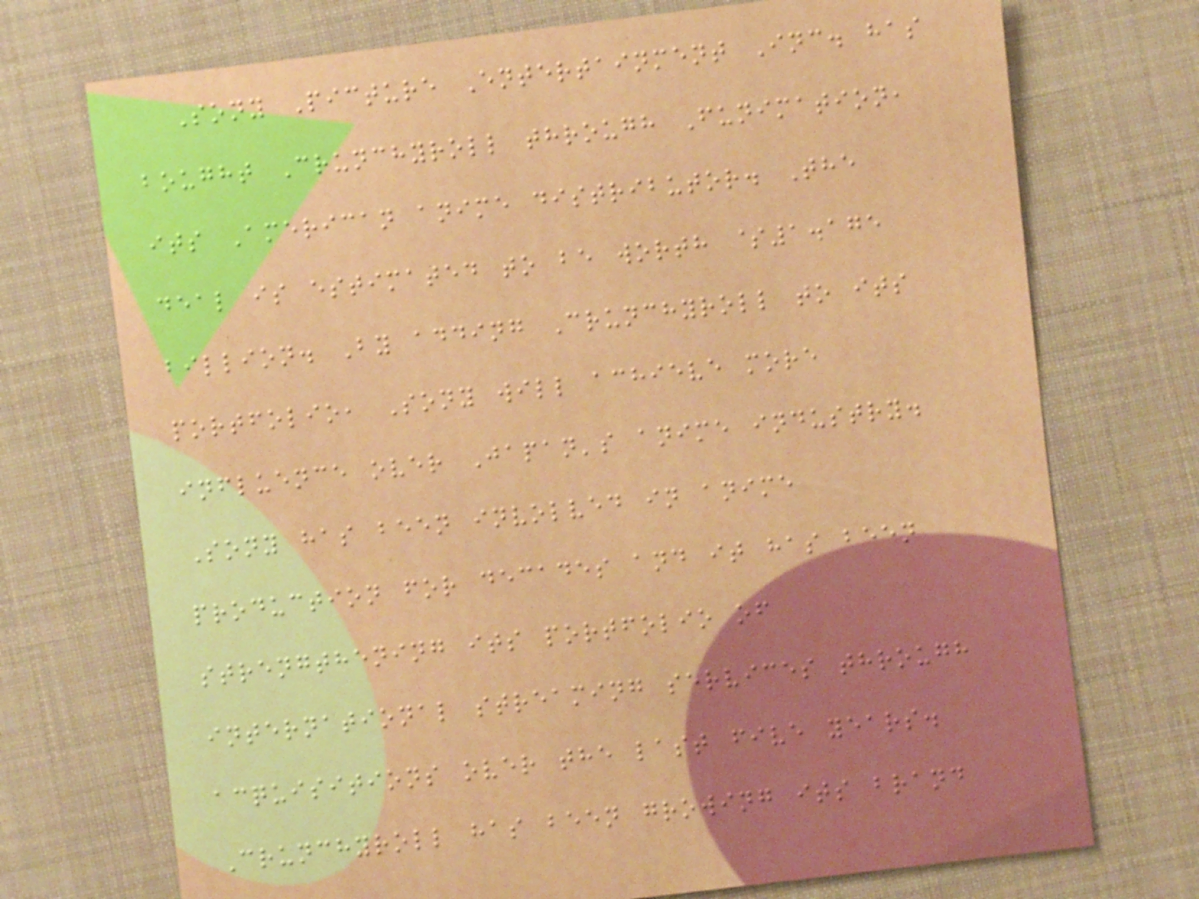Sony Picture Entertainment Inc. has
bought Crunchyroll through Funimation,
its American anime distributor. The
deal is estimated to be worth $1.175
billion. By adding Crunchyroll to its
portfolio, Sony will achieve more
influence over Japan's anime industry.
Sony has been involved in anime
production for decades and it has been
strengthening its portfolio of
international streaming services through
acquisitions over the last five years.
Crunchyroll has been growing its brand
